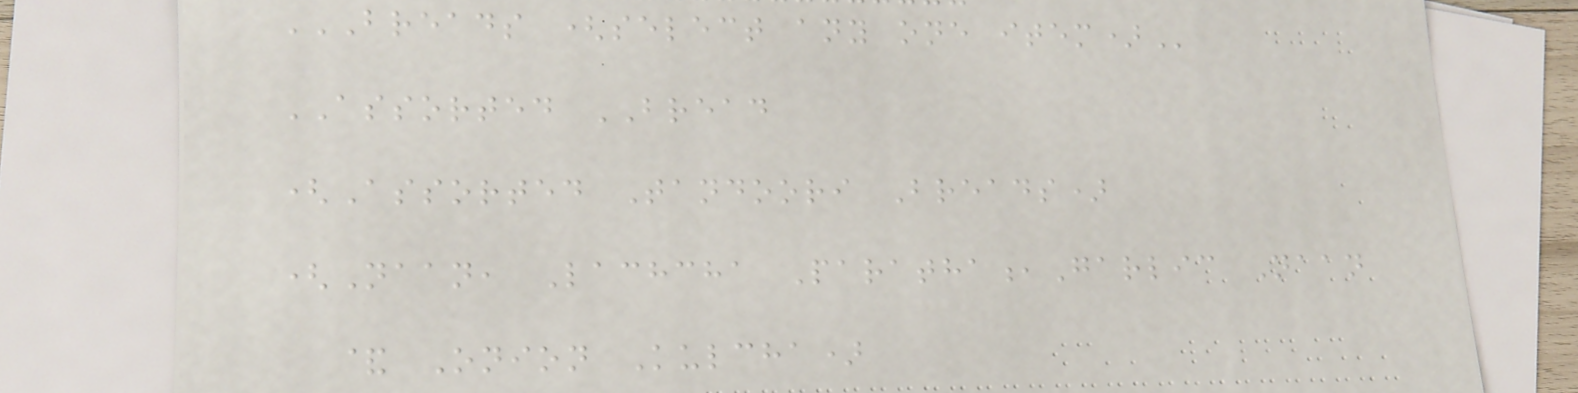BREADS (SELECT ANY ONE ITEM)
ASSORTED BREAD
(Assorted Tandoori Breads)
(Naan, Lachcha Paratha,Garlic Naan
& Onion Kulcha)
